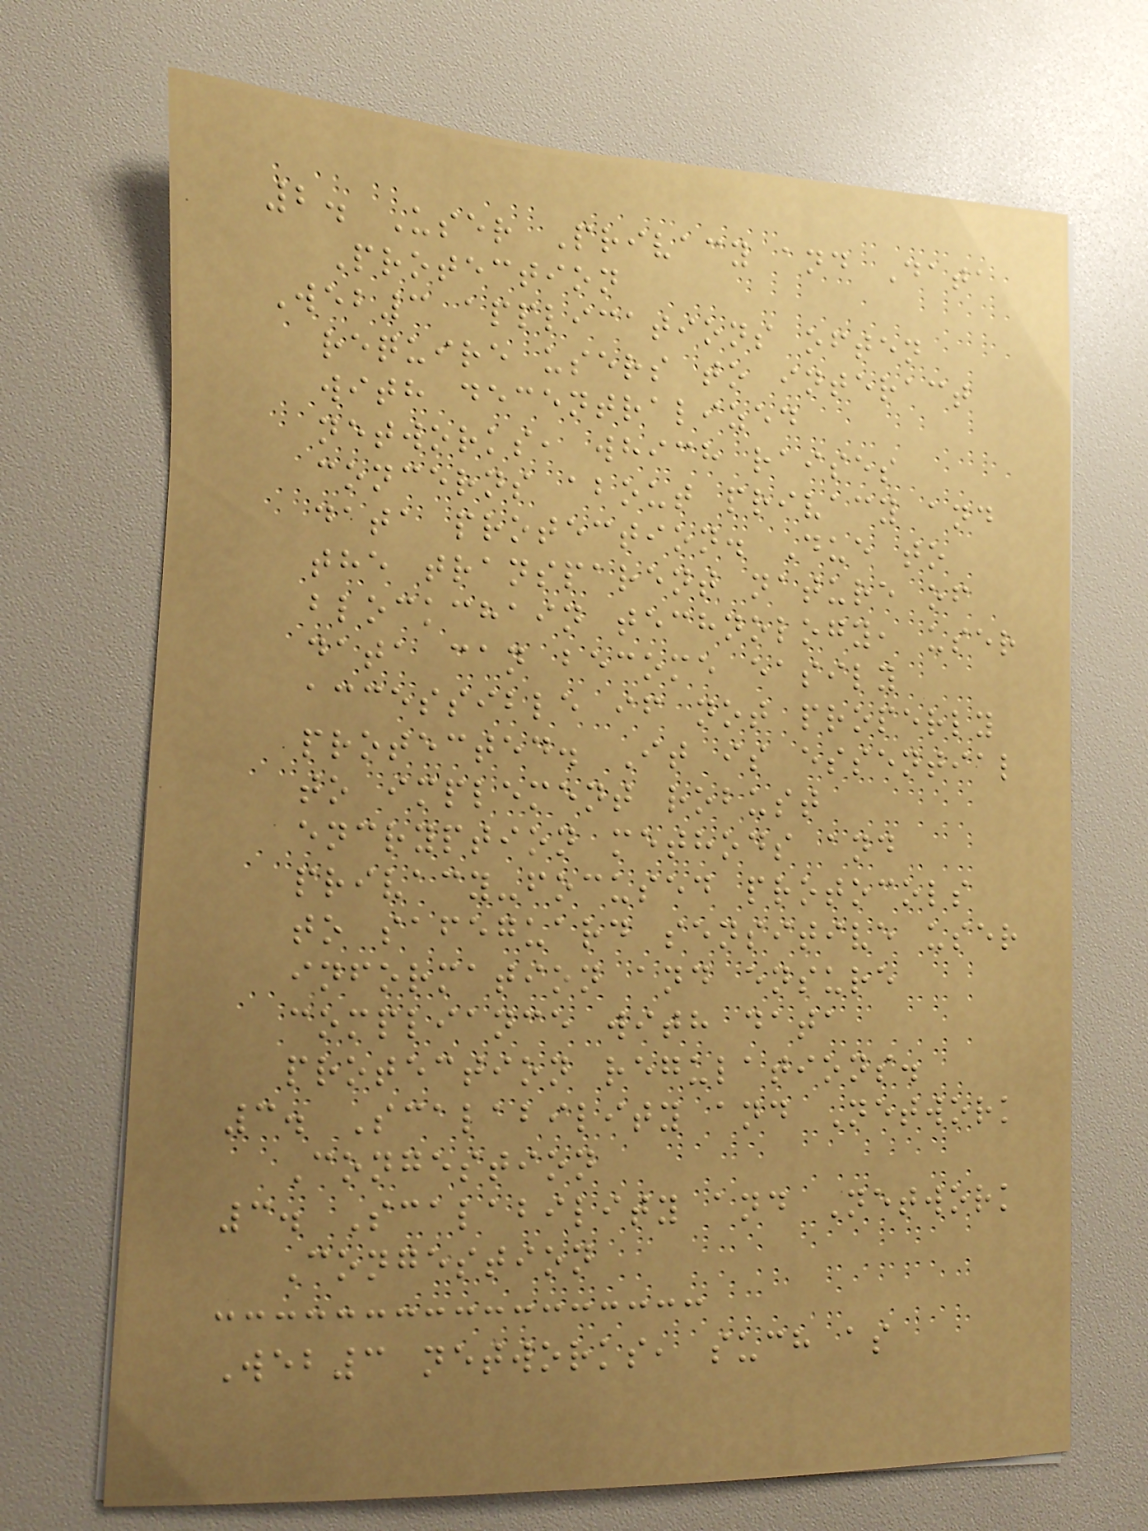2. User Privacy and Data
Protection
Web3 applications often
require users to interact
with decentralized
networks, which raises
concerns about privacy and
data protection. Due to
the transparent nature of
blockchain technology, user
data can become easily
accessible if not properly
protected. It is essential
to implement robust
encryption methods and
privacy-focused protocols
to safeguard sensitive user
information and ensure
compliance with data
protection regulations.
3. Scalability and Network
Congestion
3. Scalability and Network
Congestion
Web3 networks, such as
